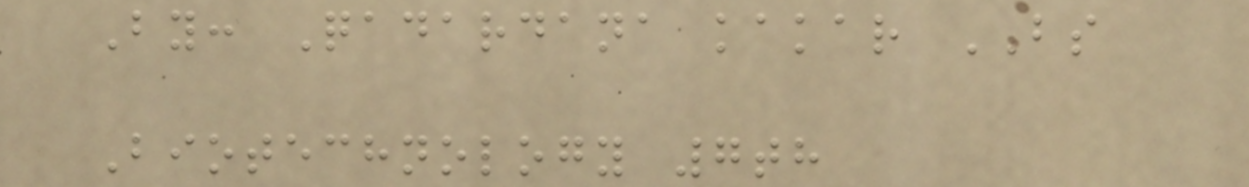By: Qadardana kakar BS
Biotechnology 7th
